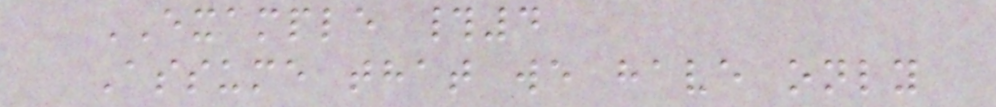EXAMPLE #4
Assume that we have only
